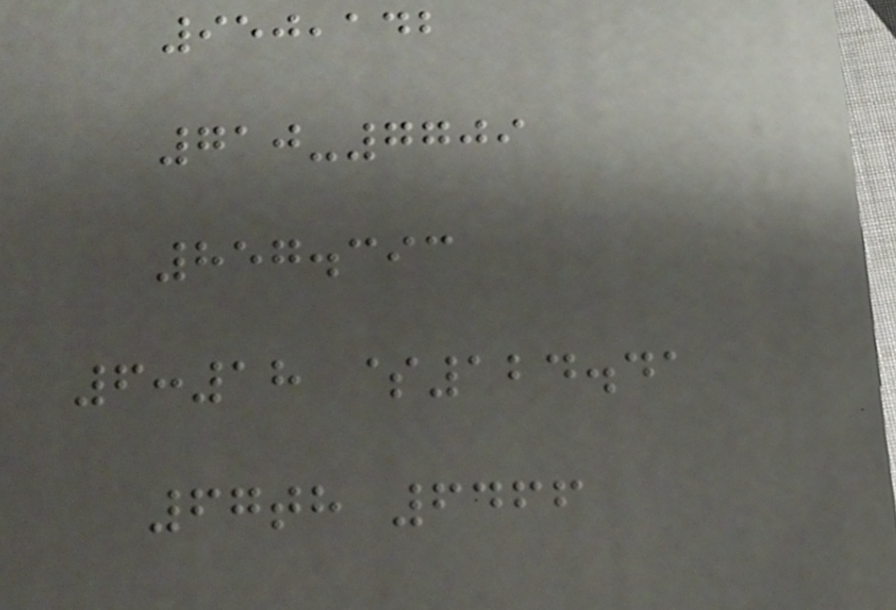950,142
710-7709
857.393
6:18 $124.41
67th 6466
